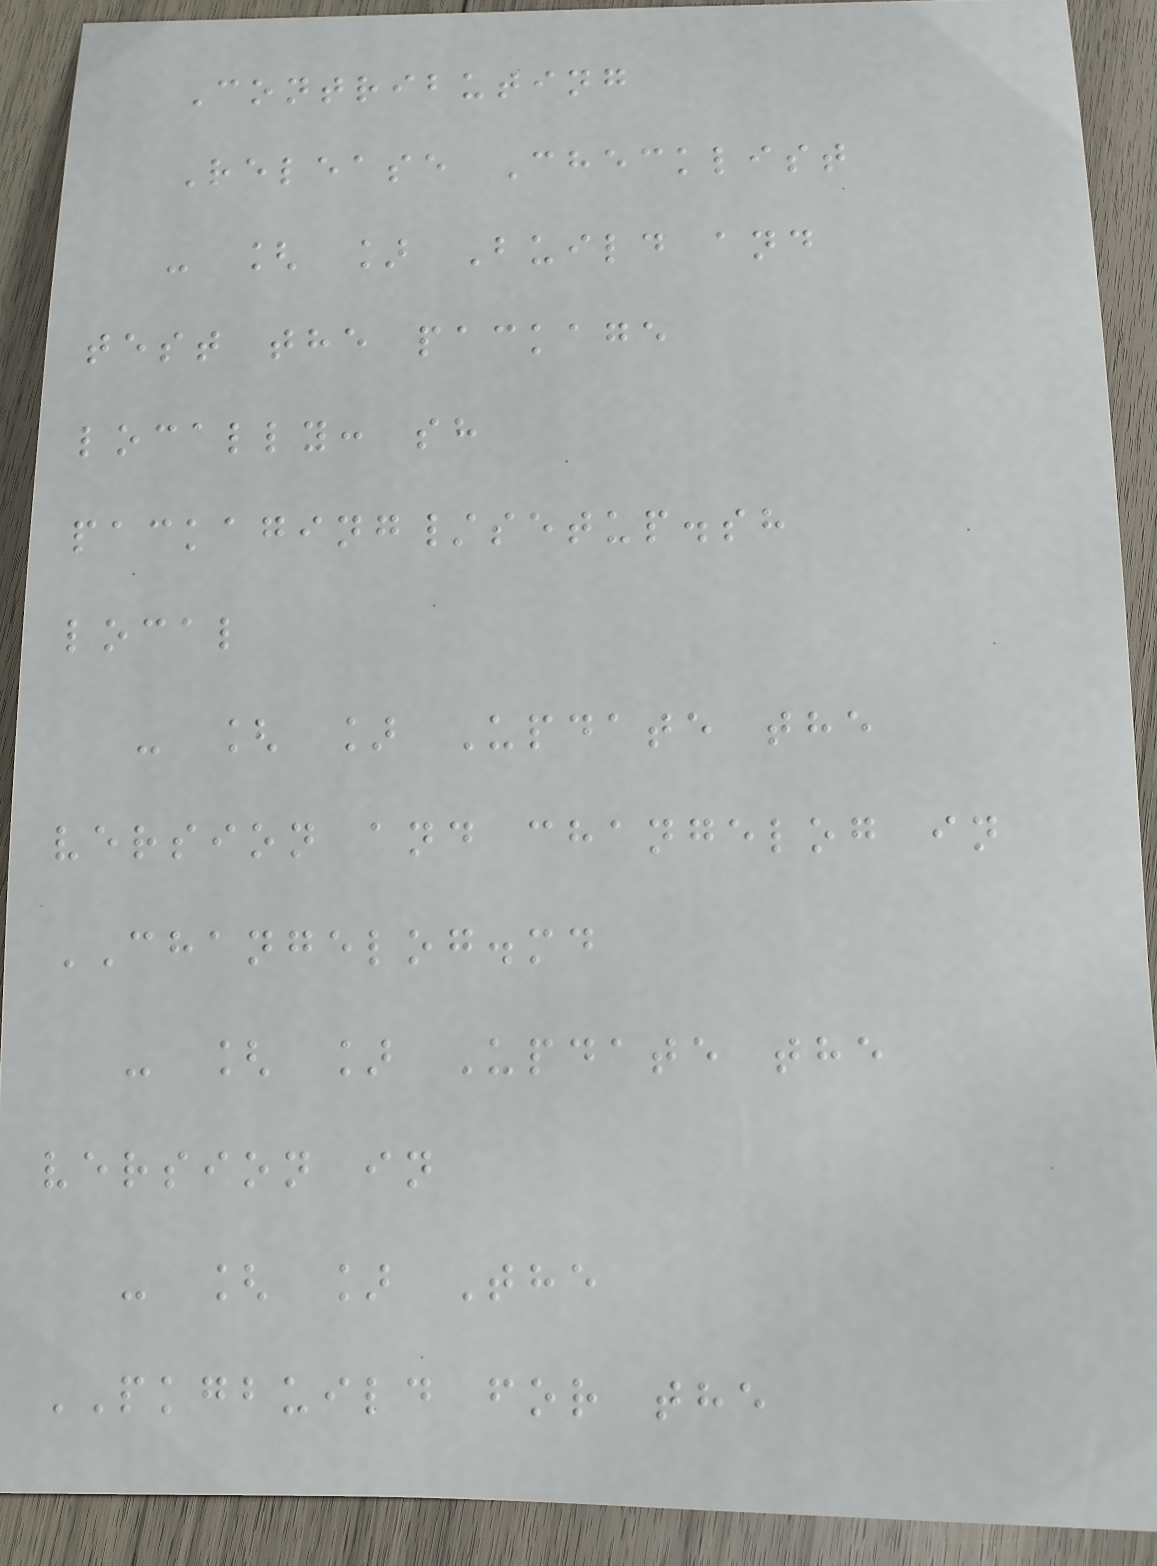Contributing
Release Checklist
- [ ] Build and
test the package
locally: sh
packaging/setup.sh
local
- [ ] Update the
version and changelog in
CHANGELOG.md
- [ ] Update the
version in
- [ ] The
PKGBUILD for the
